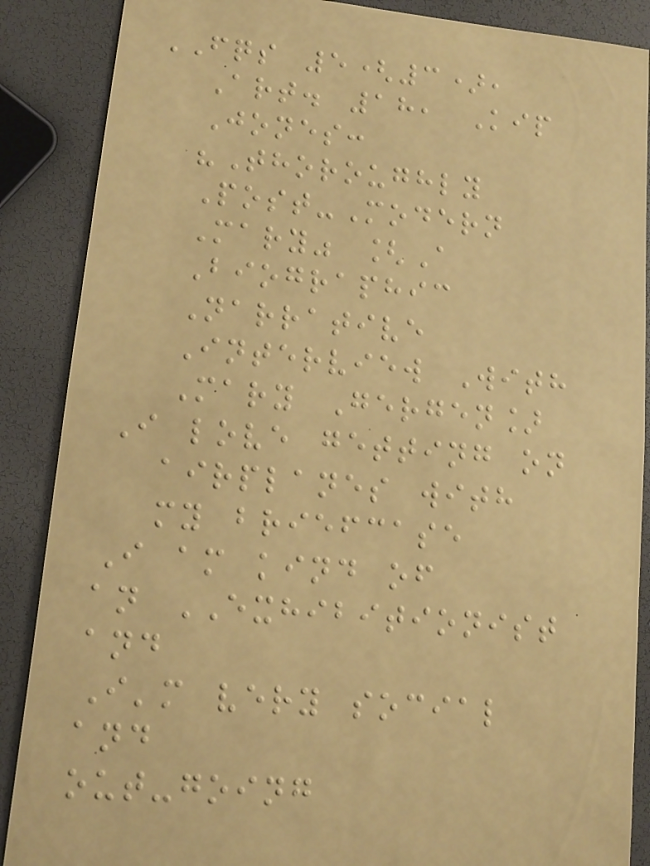FQS 5(3),
Art. 18, Kip
Jones:
"Thoroughly
Post-Modern
Mary" [A
Biographic
Narrative
Interview With
Mary Gergen]
I love getting on
airplanes with
my briefcase
I am kind of
an EXHIBITIONIST
and
I'm very social
and
out-going
